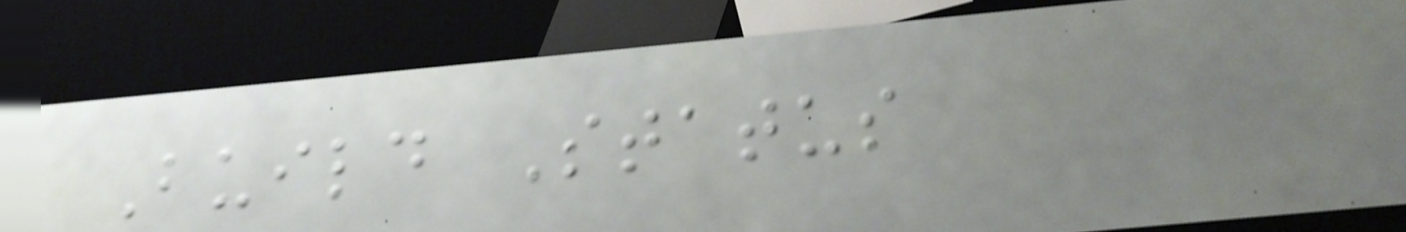Build Status
